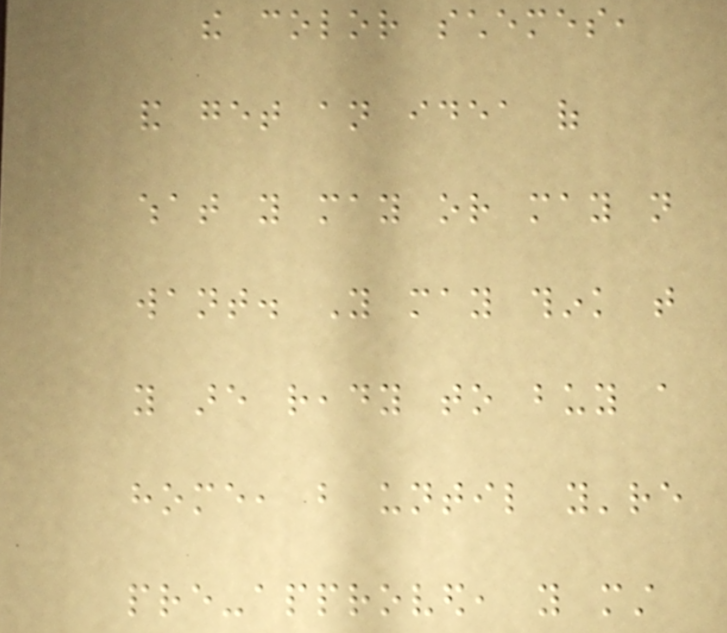the color schemes,
and get an idea of
what you may or may not
want. You may think that
you are ready to buy a
home, but until you're
pre-approved, you must
